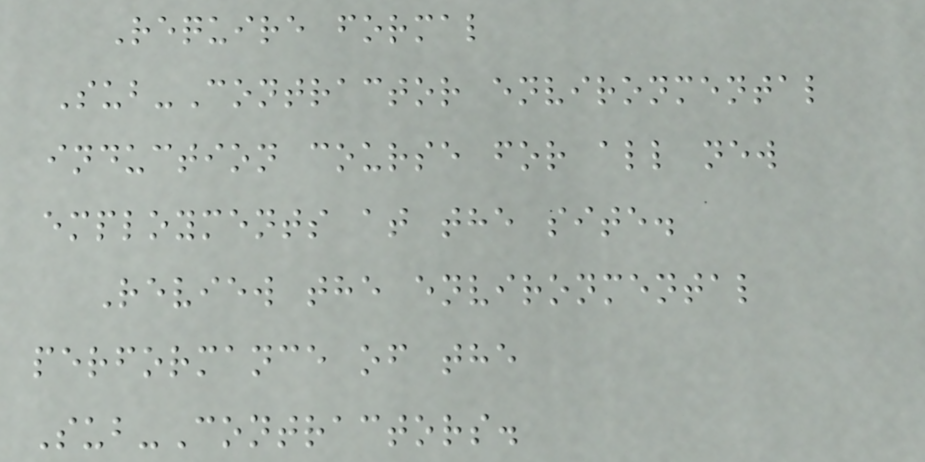Require formal
Sub-Contractor environmental
induction course for all new
employments at the site.
Review the environmental
performance of the
Sub-Contractors.
